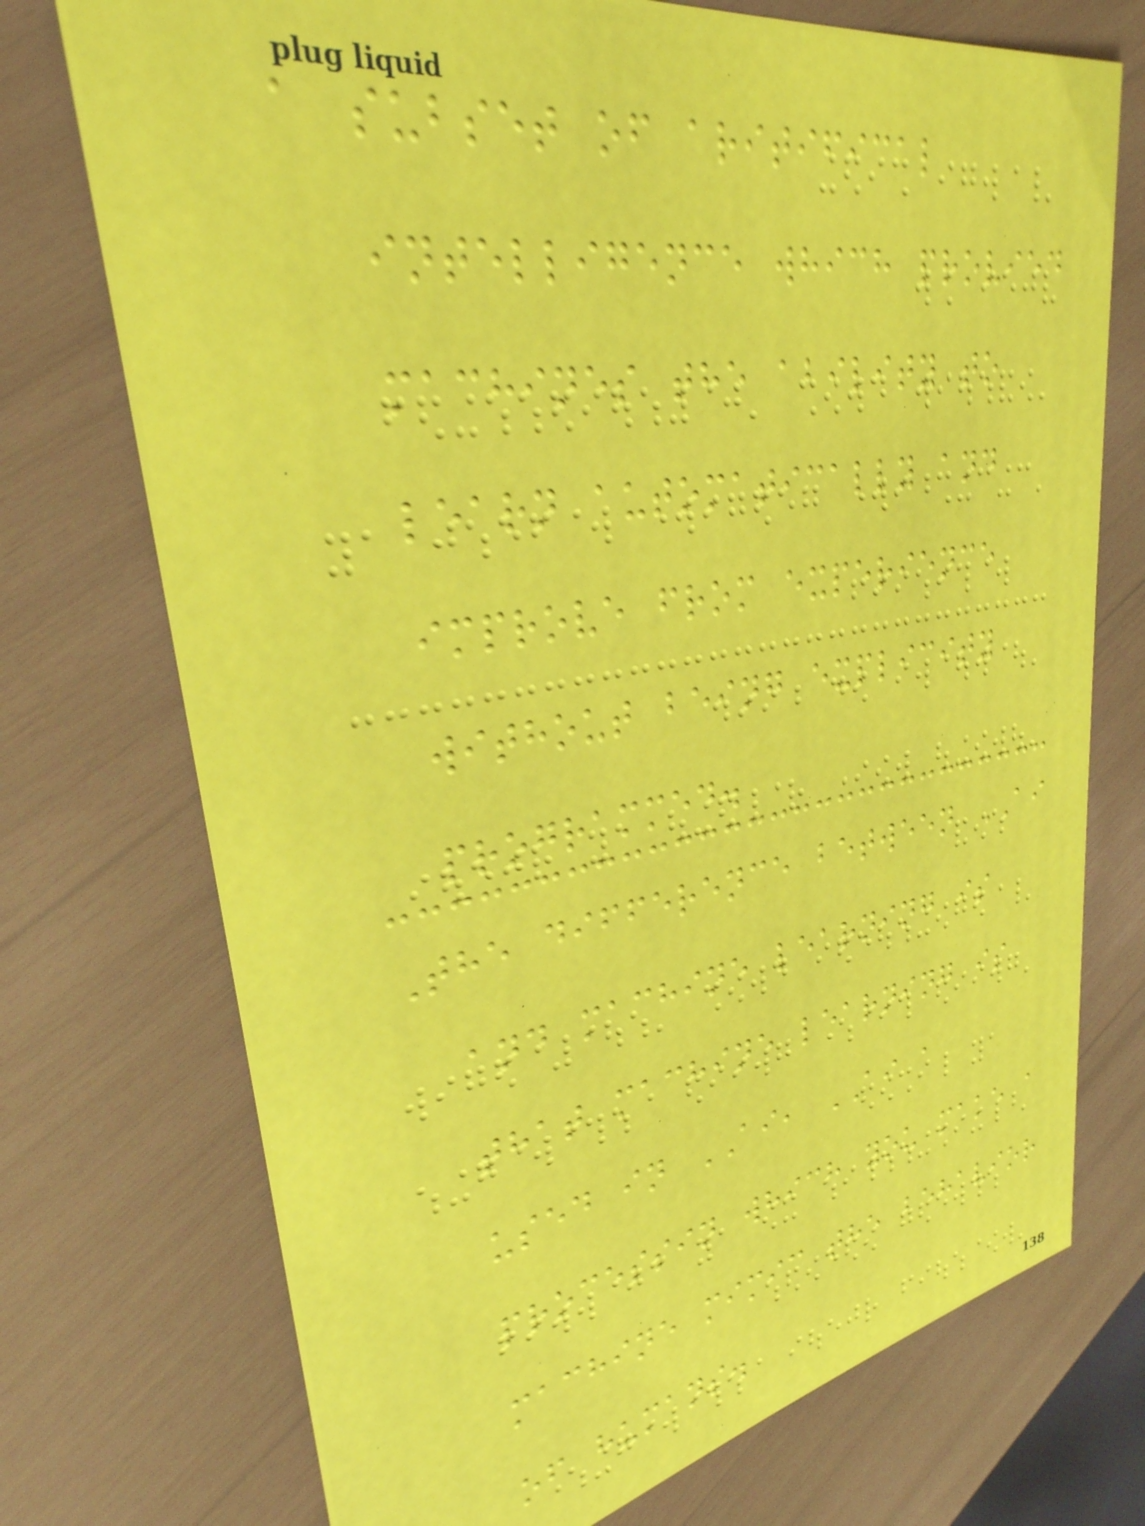a subset of aritifical
intelligence which provied
machines the ability to
learn automatically and
improve from experience
without being explicity
programmed.
The difference between AI
and machine learning is
that machine learning is
used in AI, AI a
processin which you make a
machine mimic the behavior
of humans.
